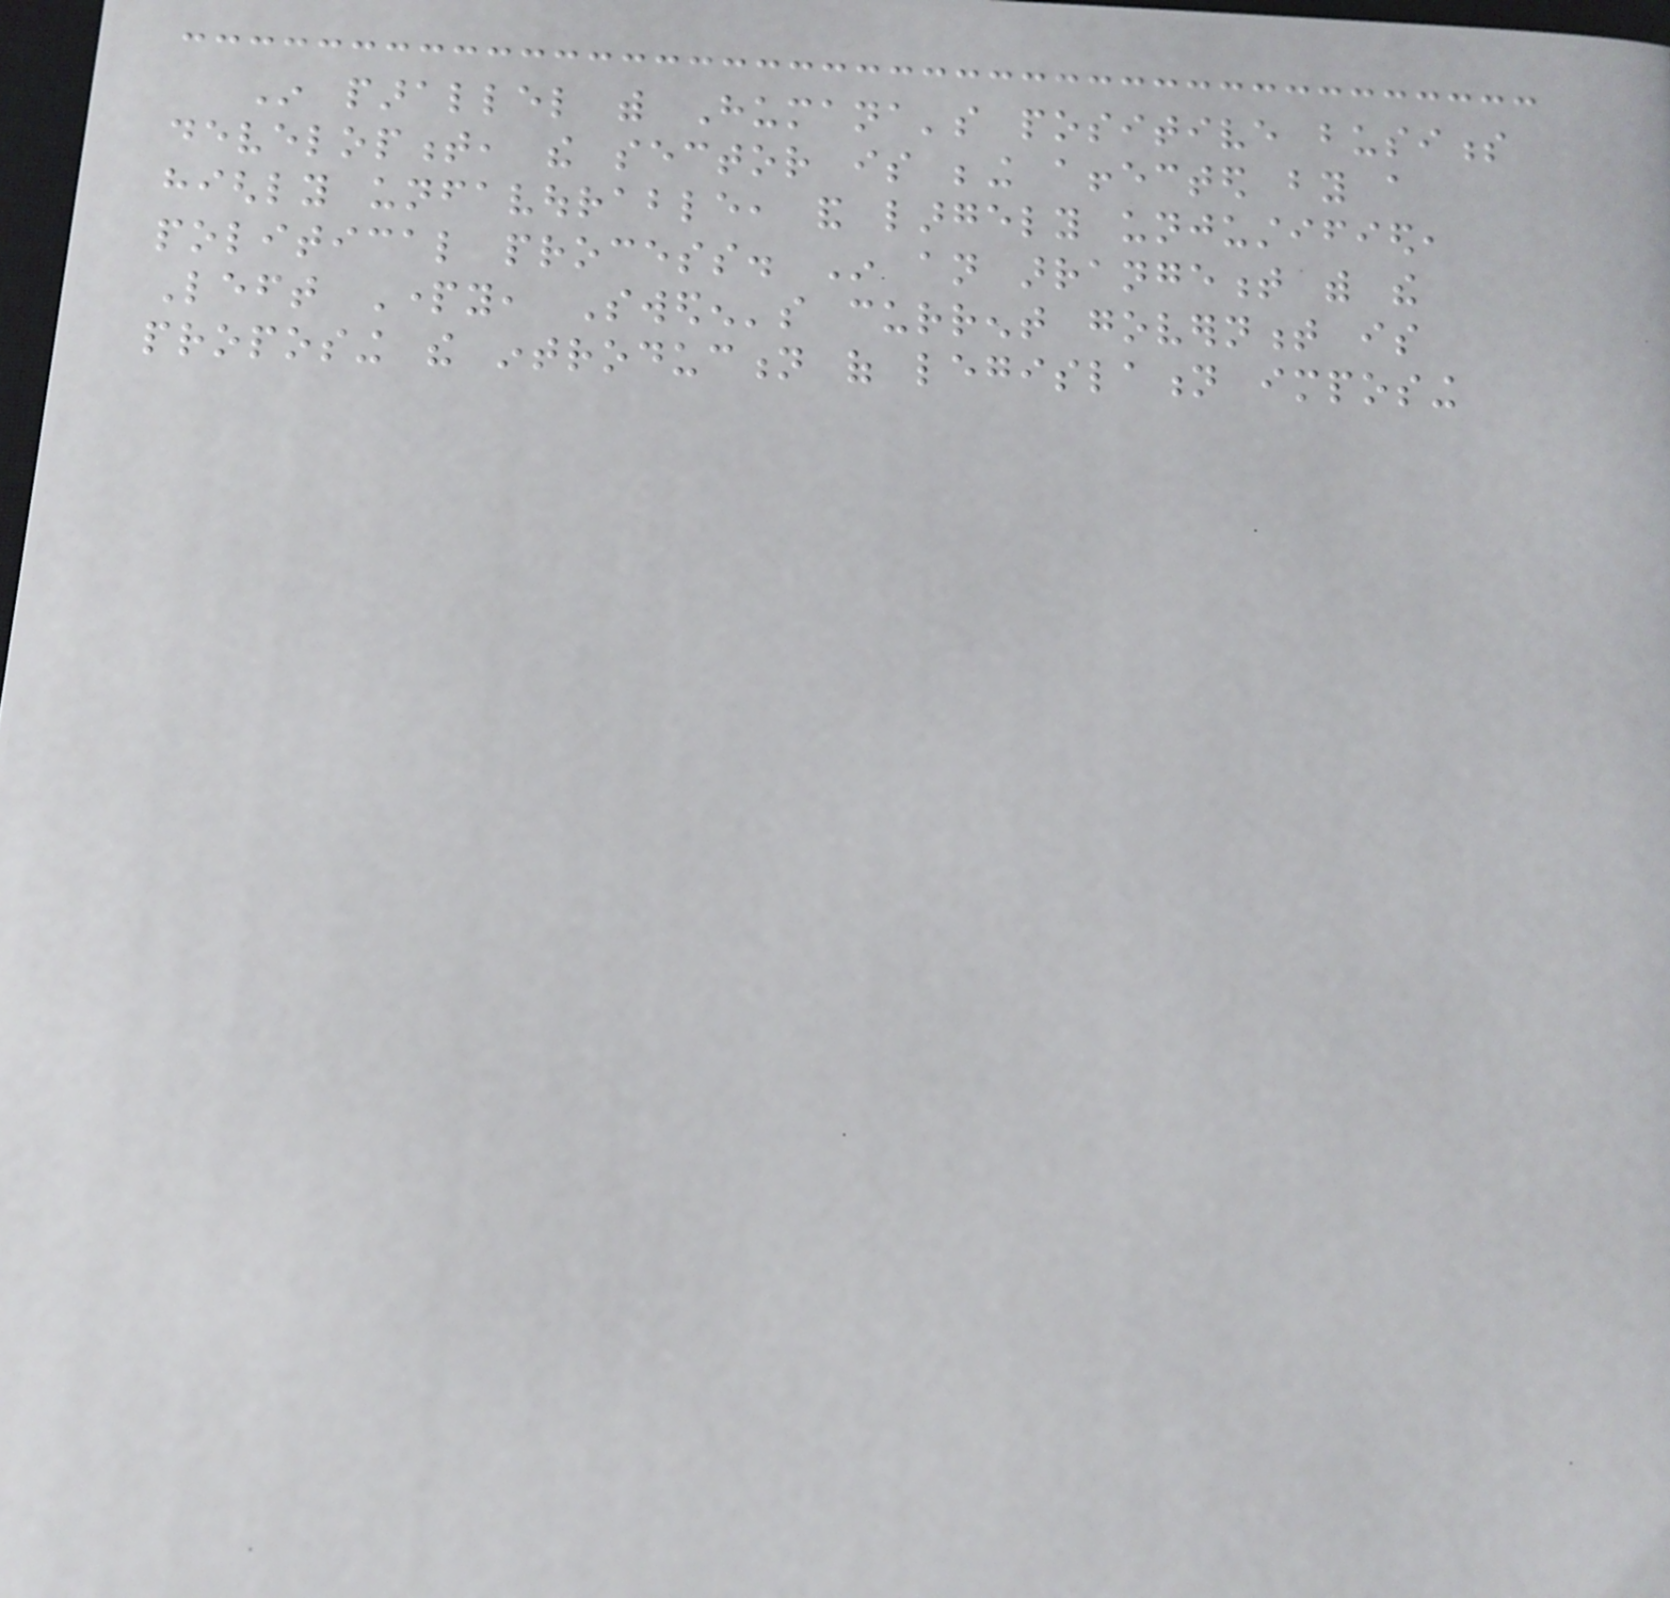In parallel with Humana's positive business
development, the sector is being affected by a
highly unfavourable, and largely unjustified,
political process. In an arrangement with the
Left Party, Sweden's current government is
proposing the introduction of legislation imposing
